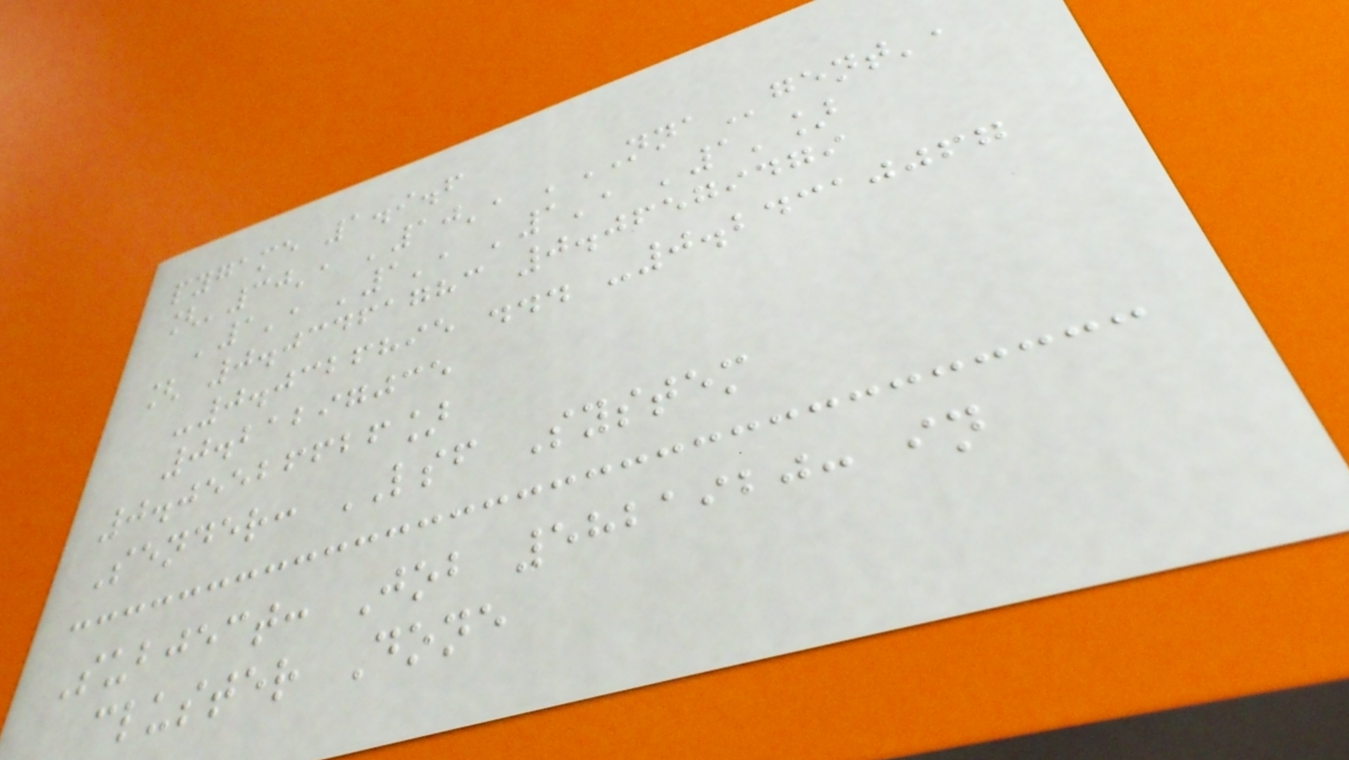pygame 1.9.6
['30', '10', 'NNAgent',
'1', '1', '1', '1']
[ 0.03461783 0.06579479
-0.0326895 ... -0.24310067
0.21297035
0.05526626]
Sender: LSF System
Subject: Job 5821920: in
cluster Done
